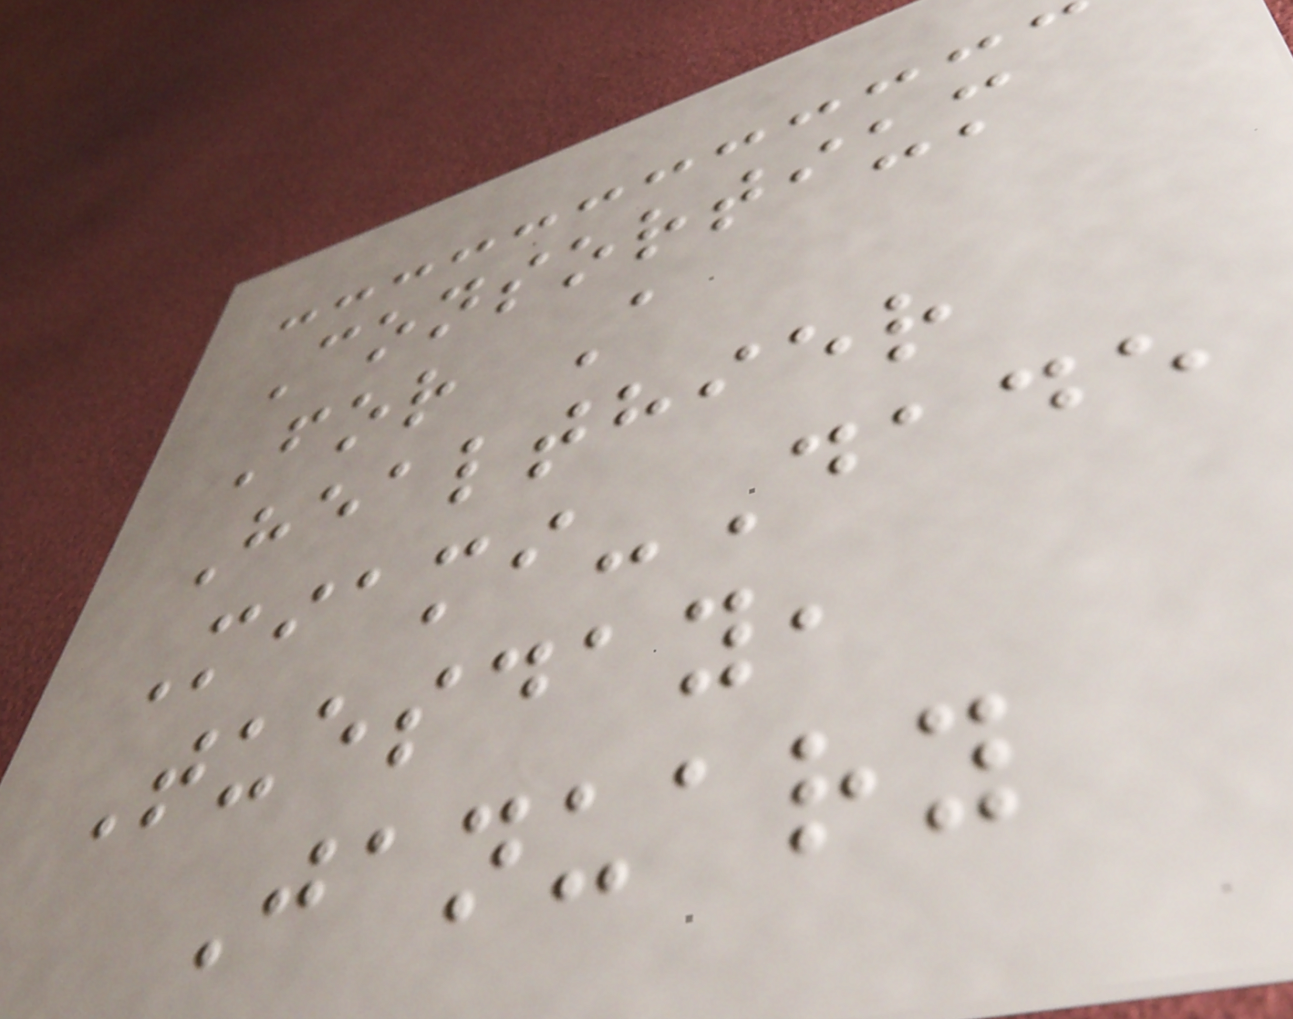Consortium
For A
Healthier
Miami-Dade
Tuesday,
January
